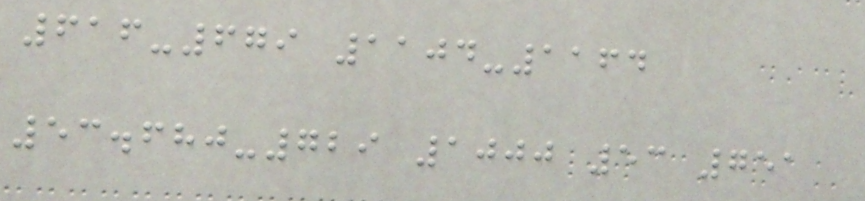616-679 1104-1164
53.680-729 1000 53 751
